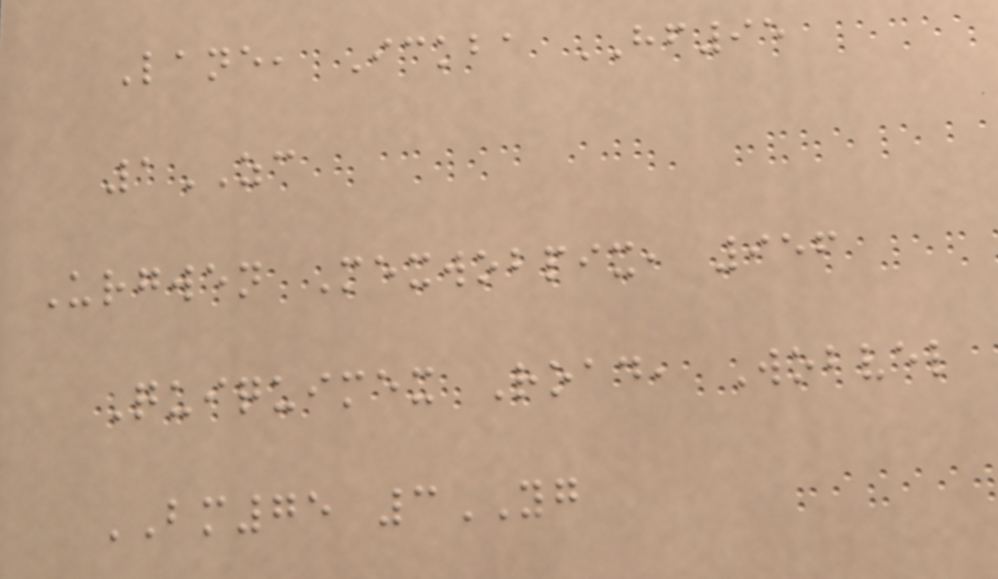Lane, Ickba HF95
1ZC
Urgwen Mexwobpix, 956
Quiquimex Road, Wobvel
BM75 3YG
